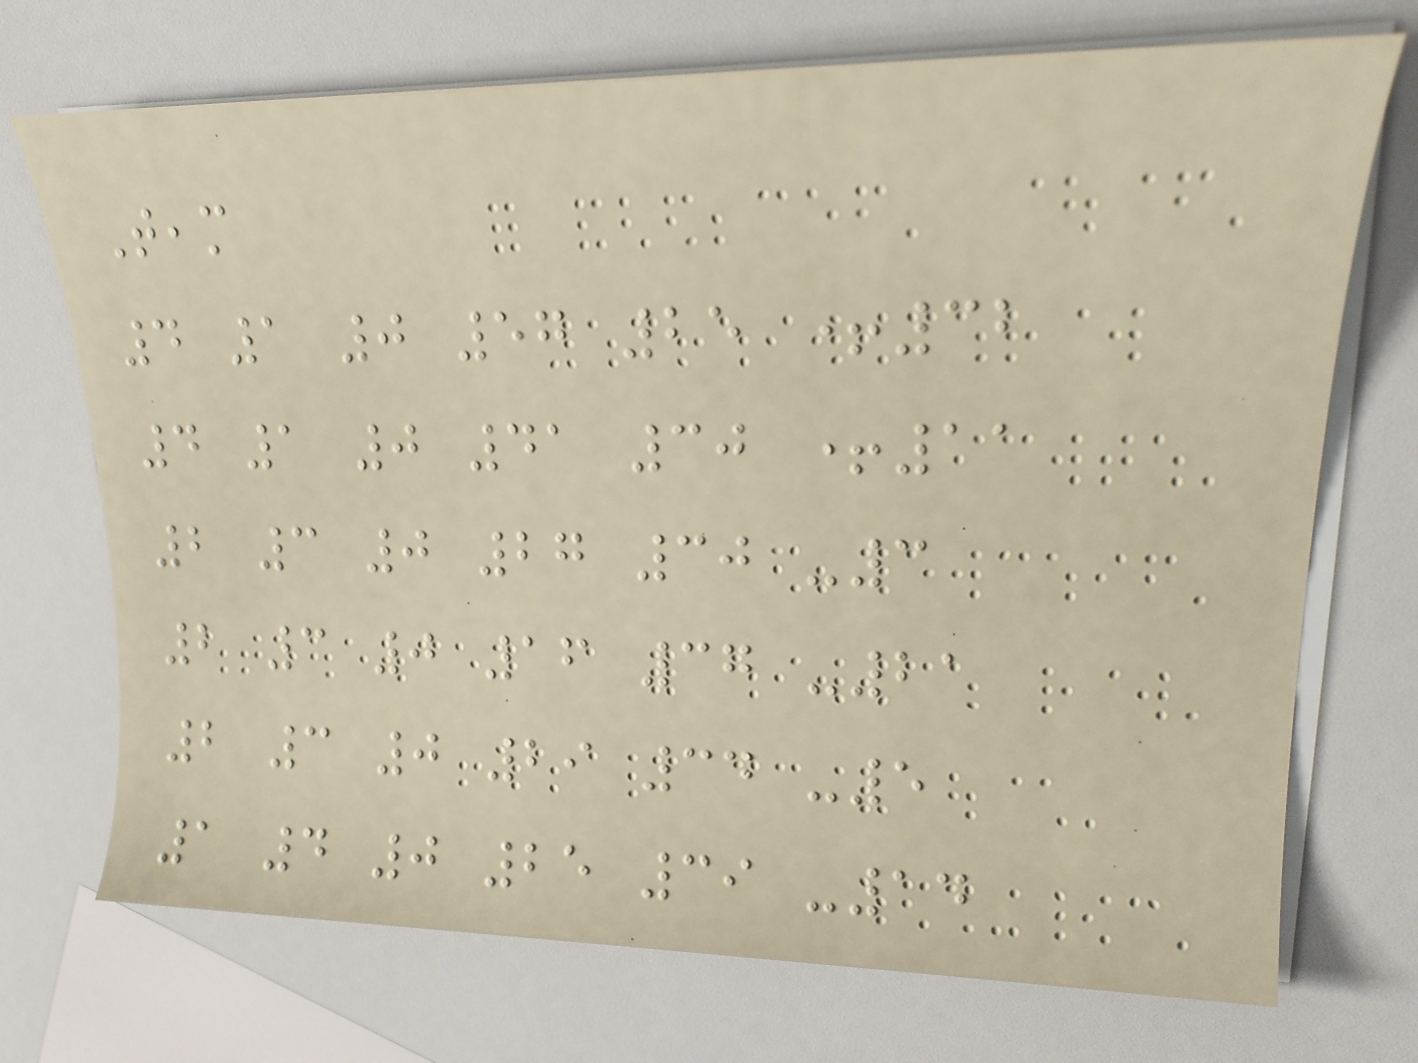Team
4 1 0 57 25 +32
4 1 0 41 30 +11
2 3 0 27 30 -3
2 3 0 16 37 -21
2 3 0 29 34 -5
1 4 0 25 39 -14
